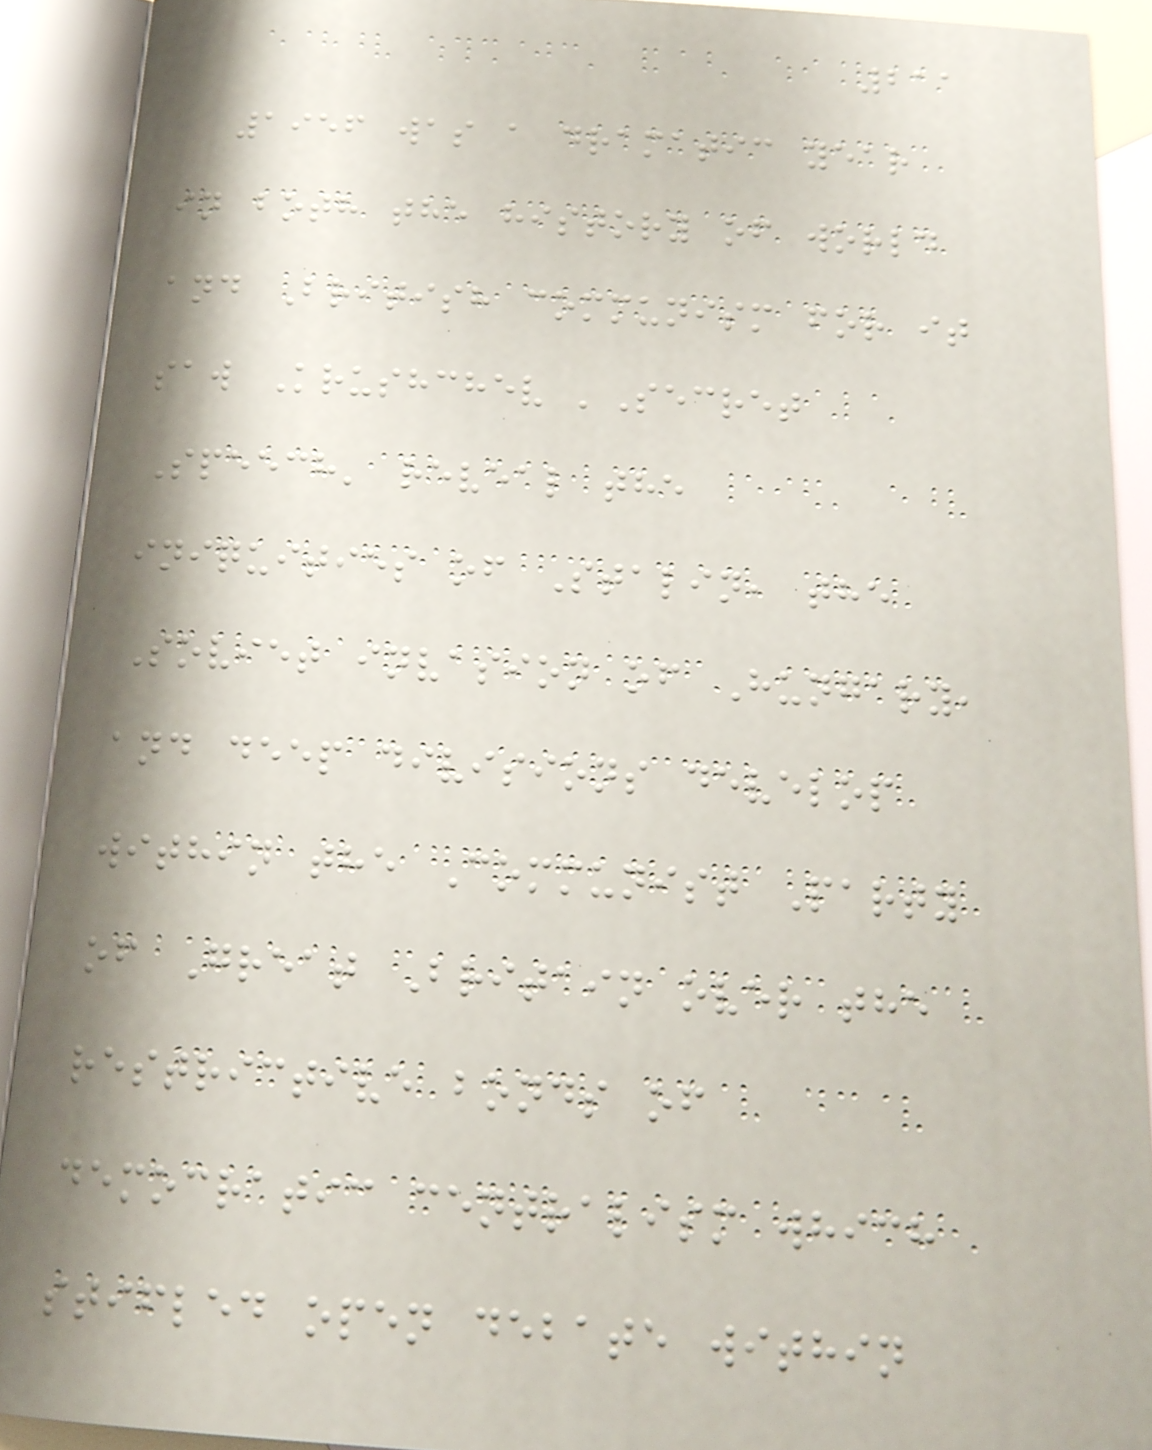211
1956 was a dramatic year
in both the history of world
and British communism for it
saw Krushchev 'Secret
Speech' reveal the
iniquities of Stalin, the
Soviet invasion of Hungary,
and deep divisions develop
within the Communist Party
of Great Britain over the
restrictive bonds of
democratic centralism which
stifled open debate within
